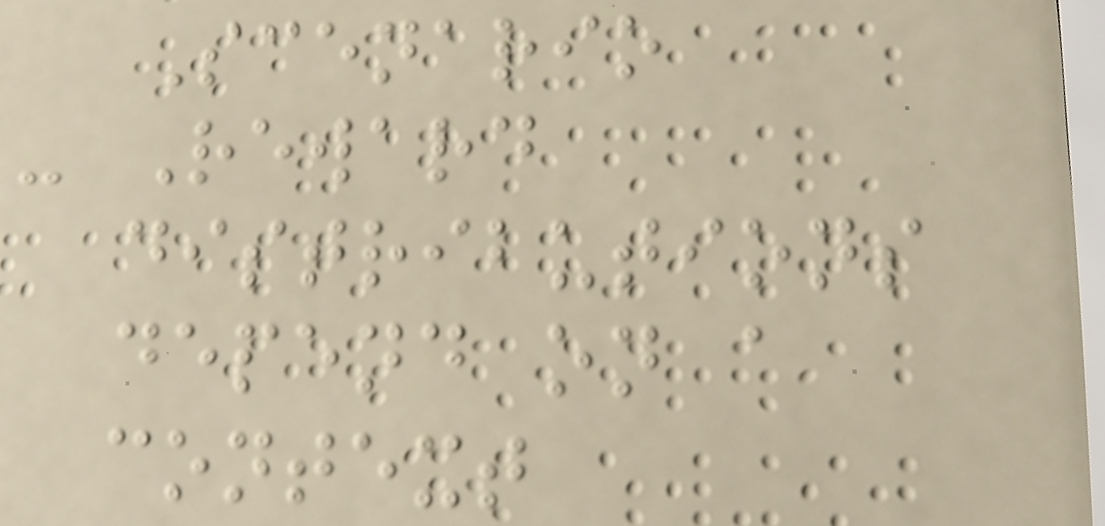Scenario
- Reward
distributions
depend on a
context
